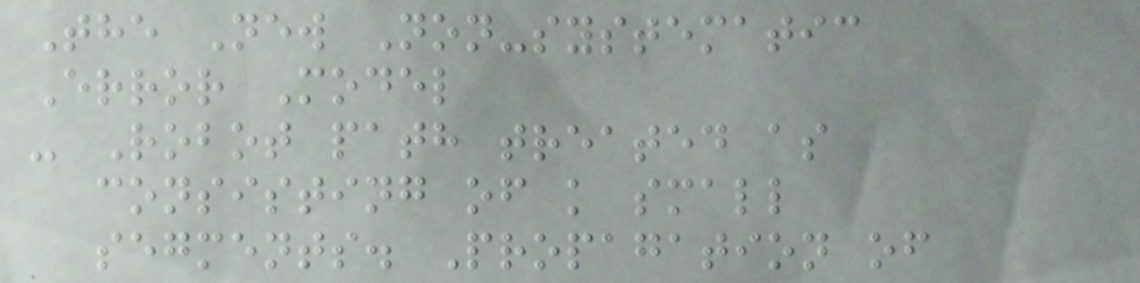The New Non-systematic
Error Model
- Robot path treated as
consisting of k small
segments. Propagation of
